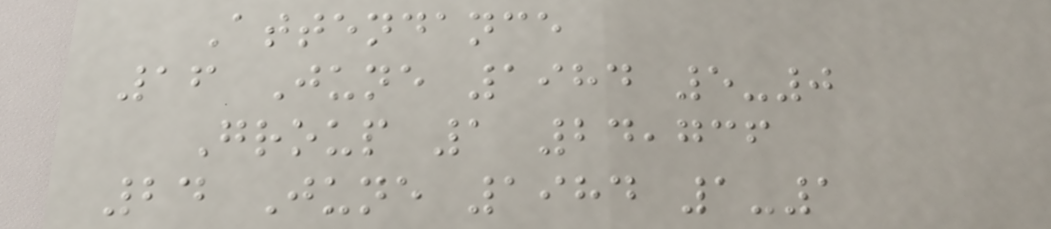Attendance
16 June 1984 5-0
Group 1 24,736
24 June 1984 1-1
